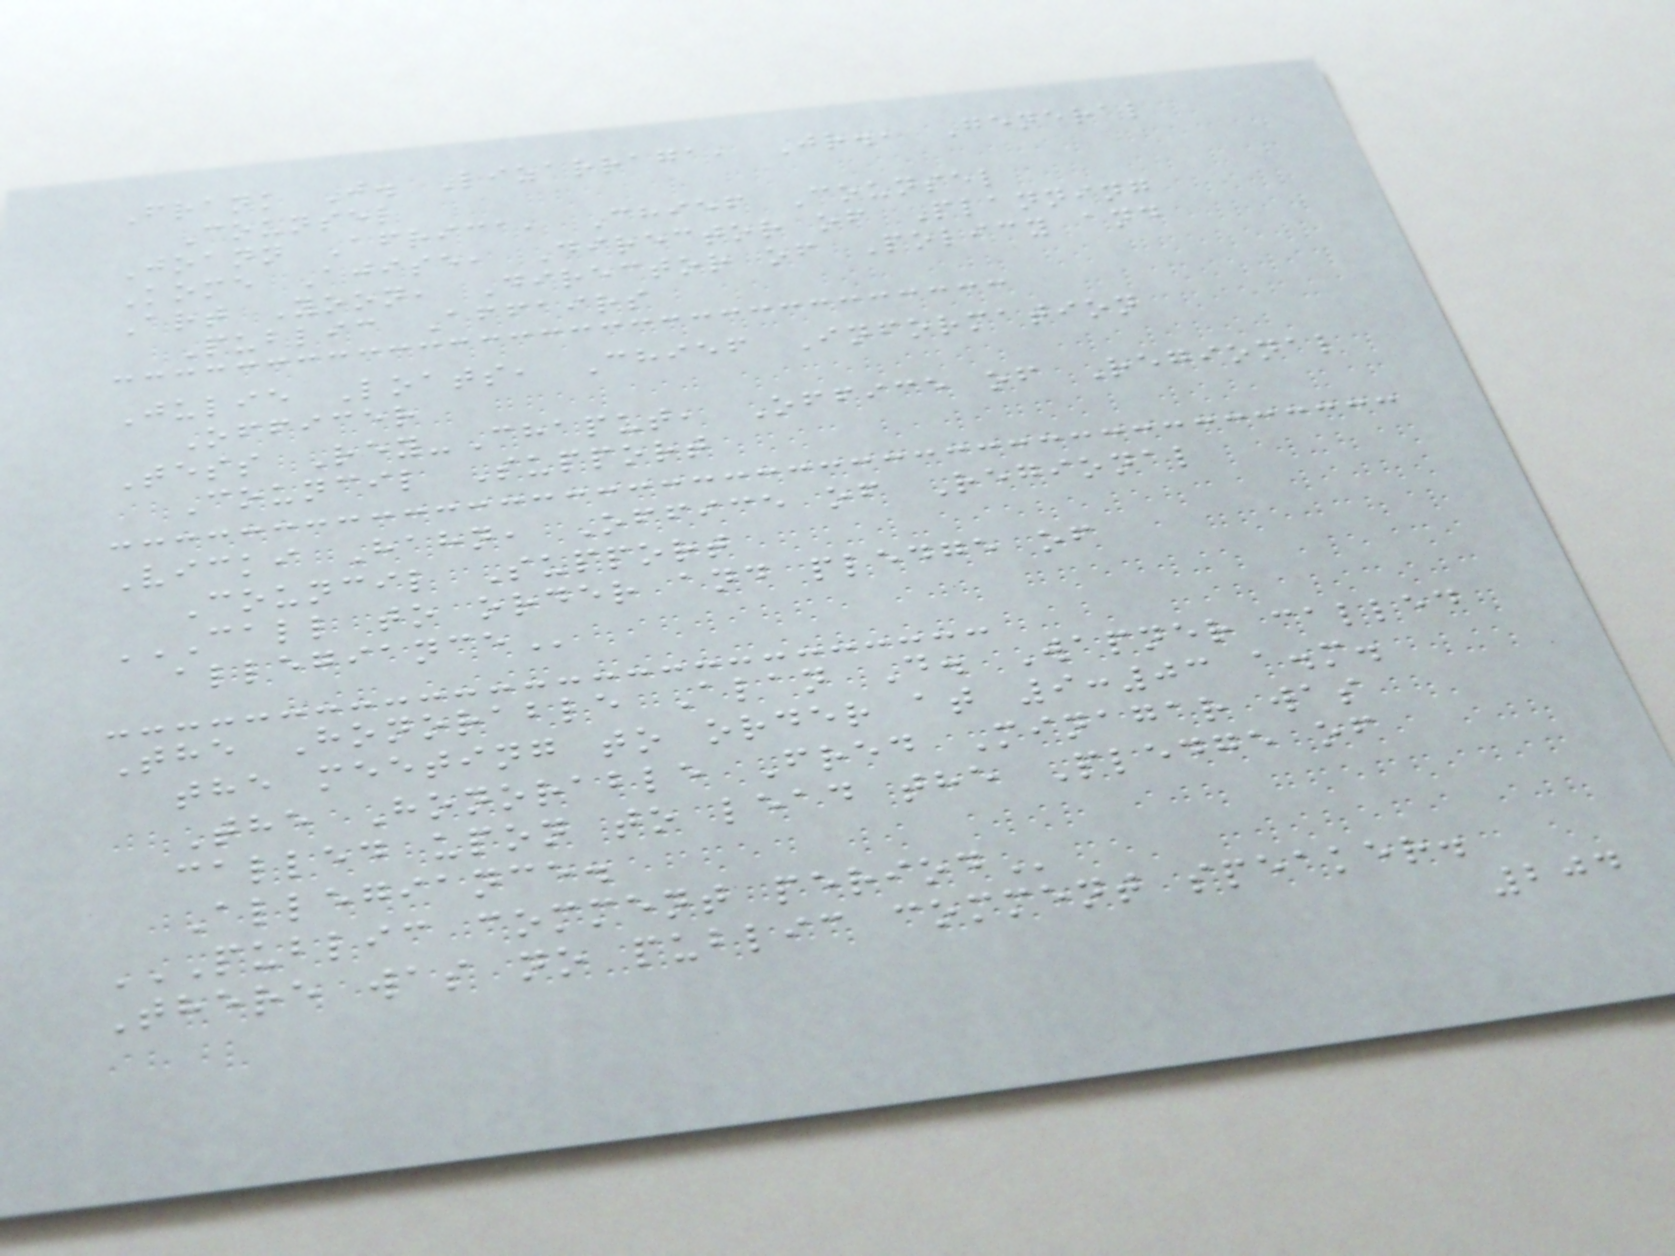Frank J. Lizarraga, Jr., General
Counsel
Joann Africa, Chief Counsel
Kome Ajise, Director of Planning
Art Yoon, Director of Policy and
Public Affairs
Julie Loats, Chief Information
Officer
Tess Rey-Chaput, Office of Regional
Council Support
Vicki Hahn, Office of Regional
Council Support
CALL TO ORDER AND PLEDGE OF
ALLEGIANCE
The Honorable Alan D. Wapner called
the meeting to order at 9:03 a.m.
The Honorable Fred Minagar was
called upon to lead the Pledge of
Allegiance.
PUBLIC COMMENT PERIOD
There was no public comment speaker.
204
